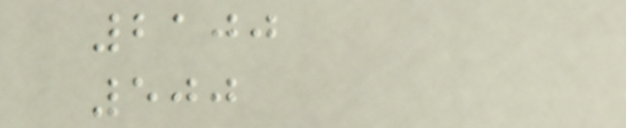2100
500
